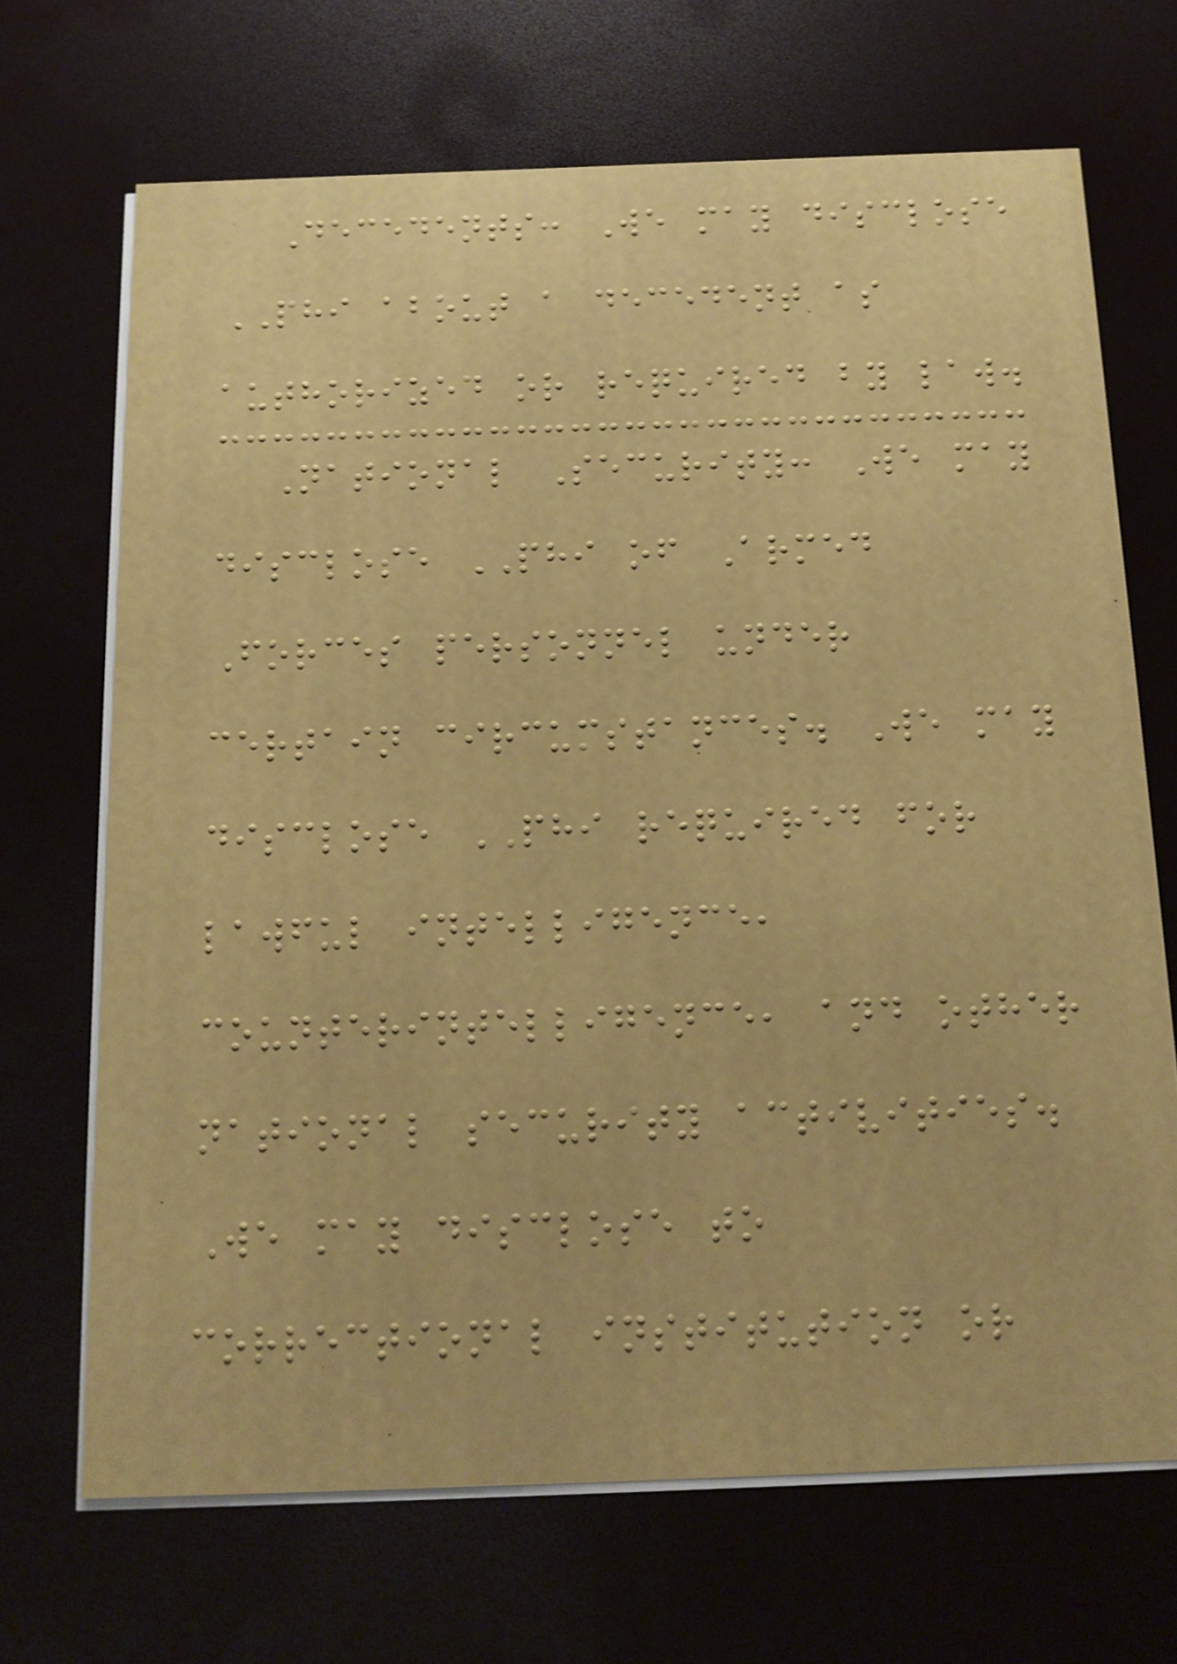Decedents: We may disclose
PHI about a decedent as
authorized or required by law.
National Security: We may
disclose PHI of Armed
Forces personnel under
certain circumstances. We may
disclose PHI required for
lawful intelligence,
counterintelligence, and other
national security activities.
We may disclose to
correctional institution or
